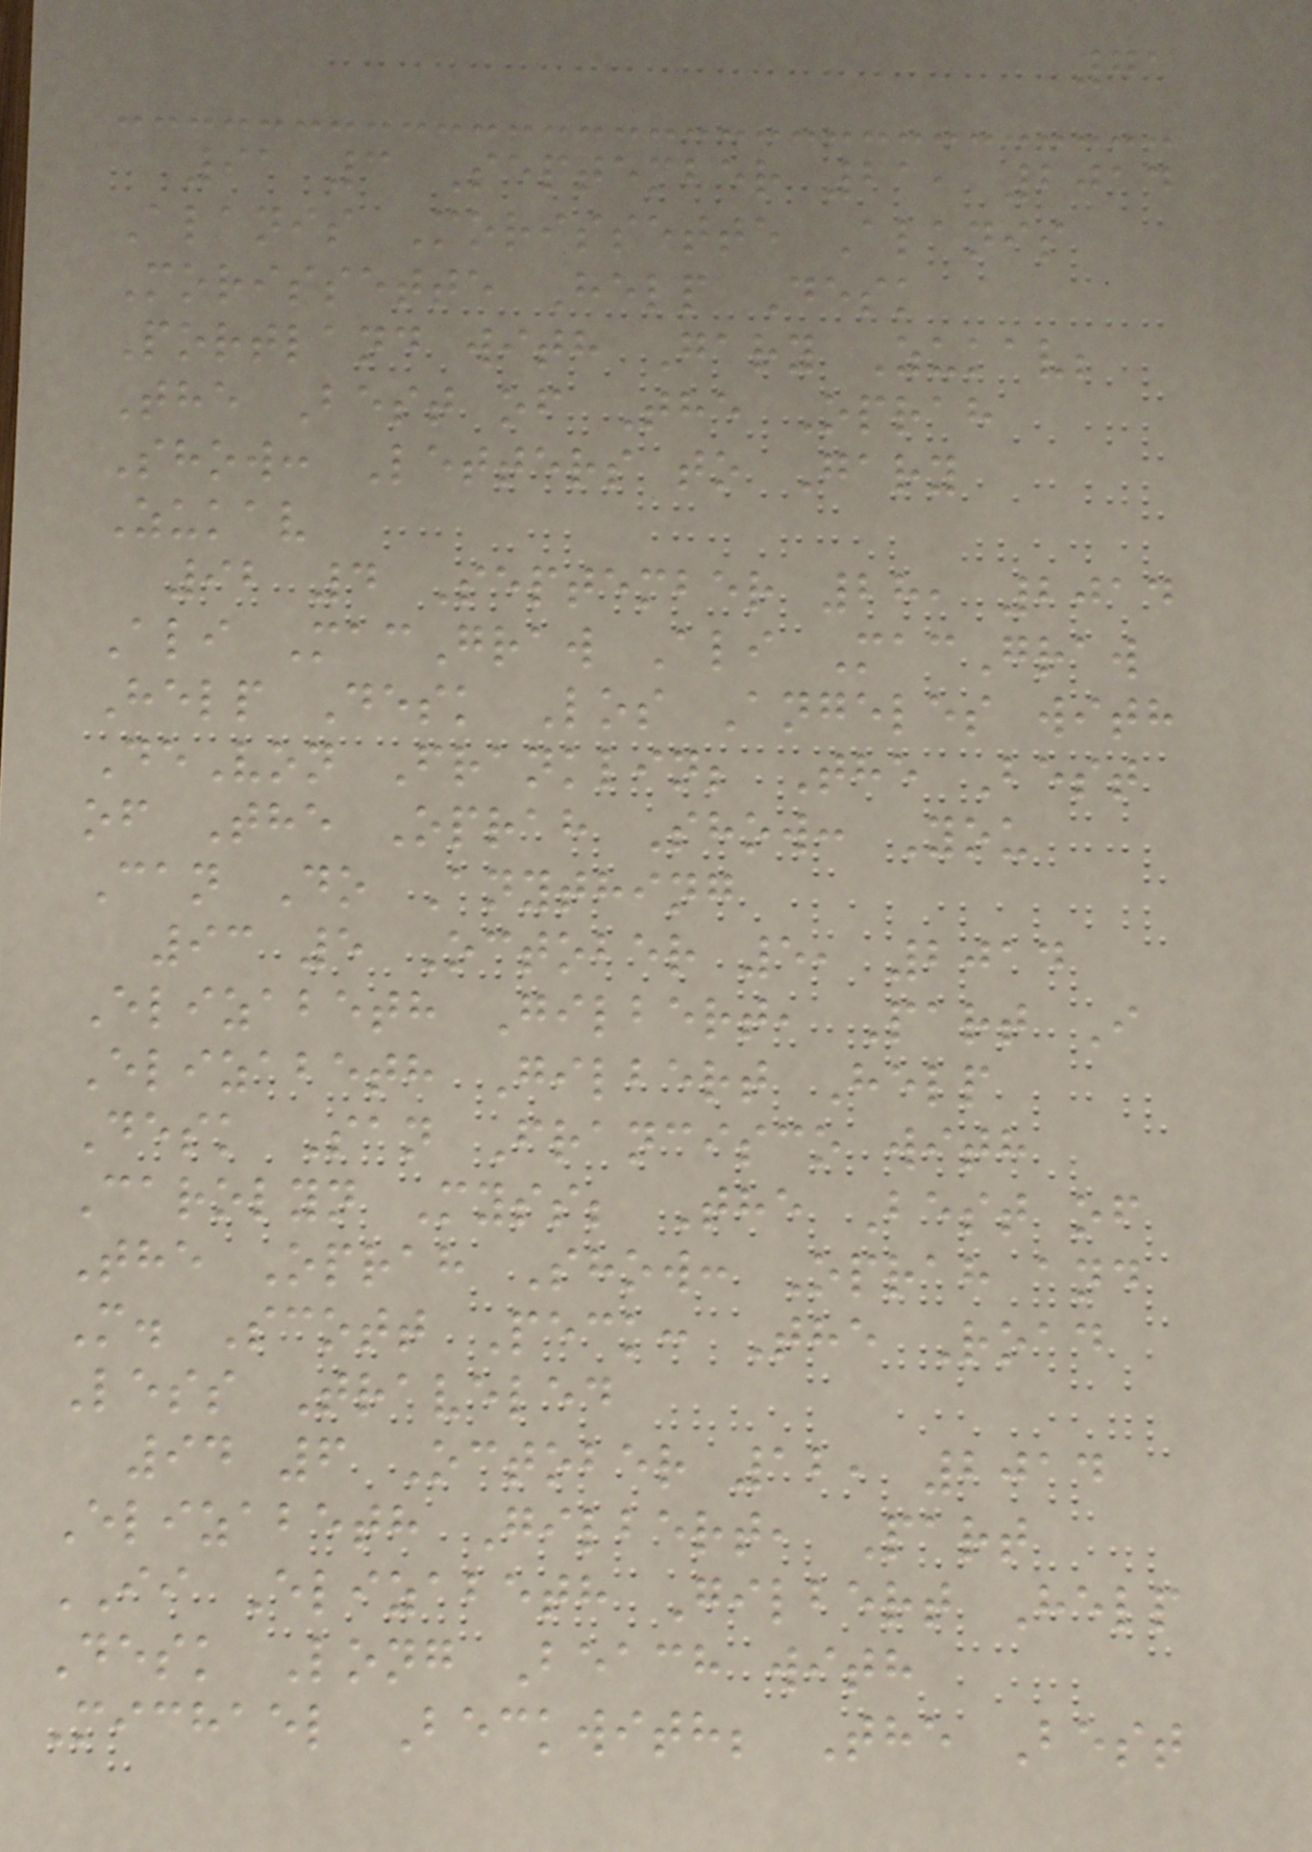71
91 3 September 21, 2014
Alanis Morissette Alanis
Morissette Help Desk
Portland with Gary Zukav;
The Best of The Oprah
Show: Letters to Gary
Zukav
92 4 September 28, 2014
Ali MacGraw Ali MacGraw
Help Desk Los Angeles with
DeVon Franklin; The Best
of The Oprah Show: You
Can Do Anything
93 5 October 5, 2014
Elizabeth Gilbert, Part I
Elizabeth Gilbert Help
Desk San Francisco with
Carolyn Myss; The Best of
The Oprah Show: Oprah and
M. Scott Peck: The Road
Less Traveled
94 6 October 12, 2014
Elizabeth Gilbert, Part
II Elizabeth Gilbert Help
Desk Long Beach with
Michael Beckwith; The Best
